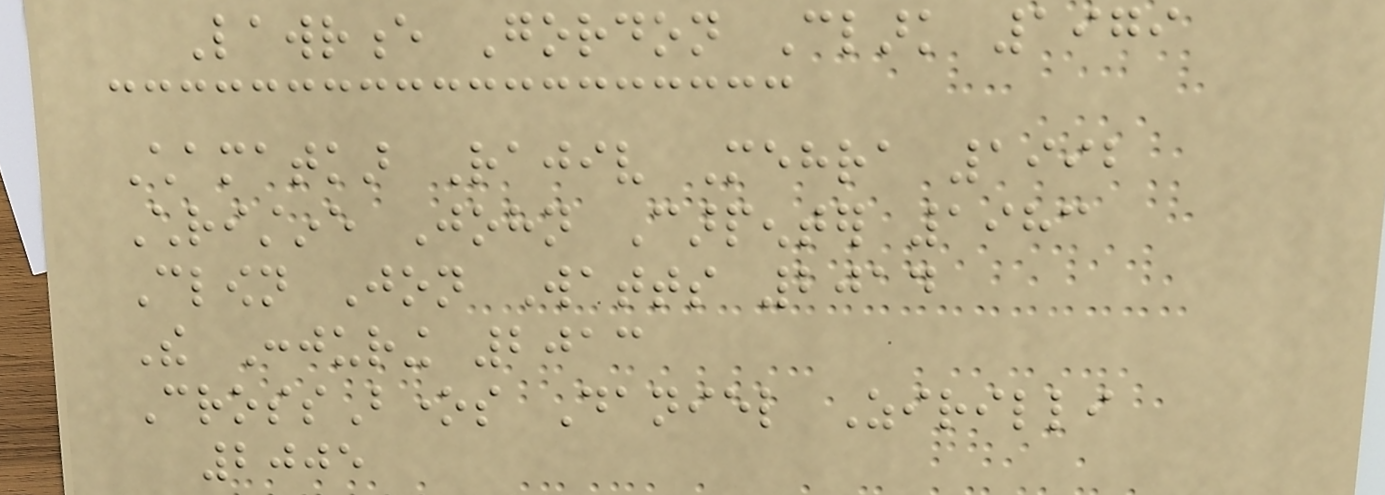Lawrence Gordon Clark 1979
Chamatkar Rajiv Mehra 1992
Christine John Carpenter 1983
Clown Jon Watts 2014
The Conjuring 2013
CrossBones Daniel Zirilli
2005
